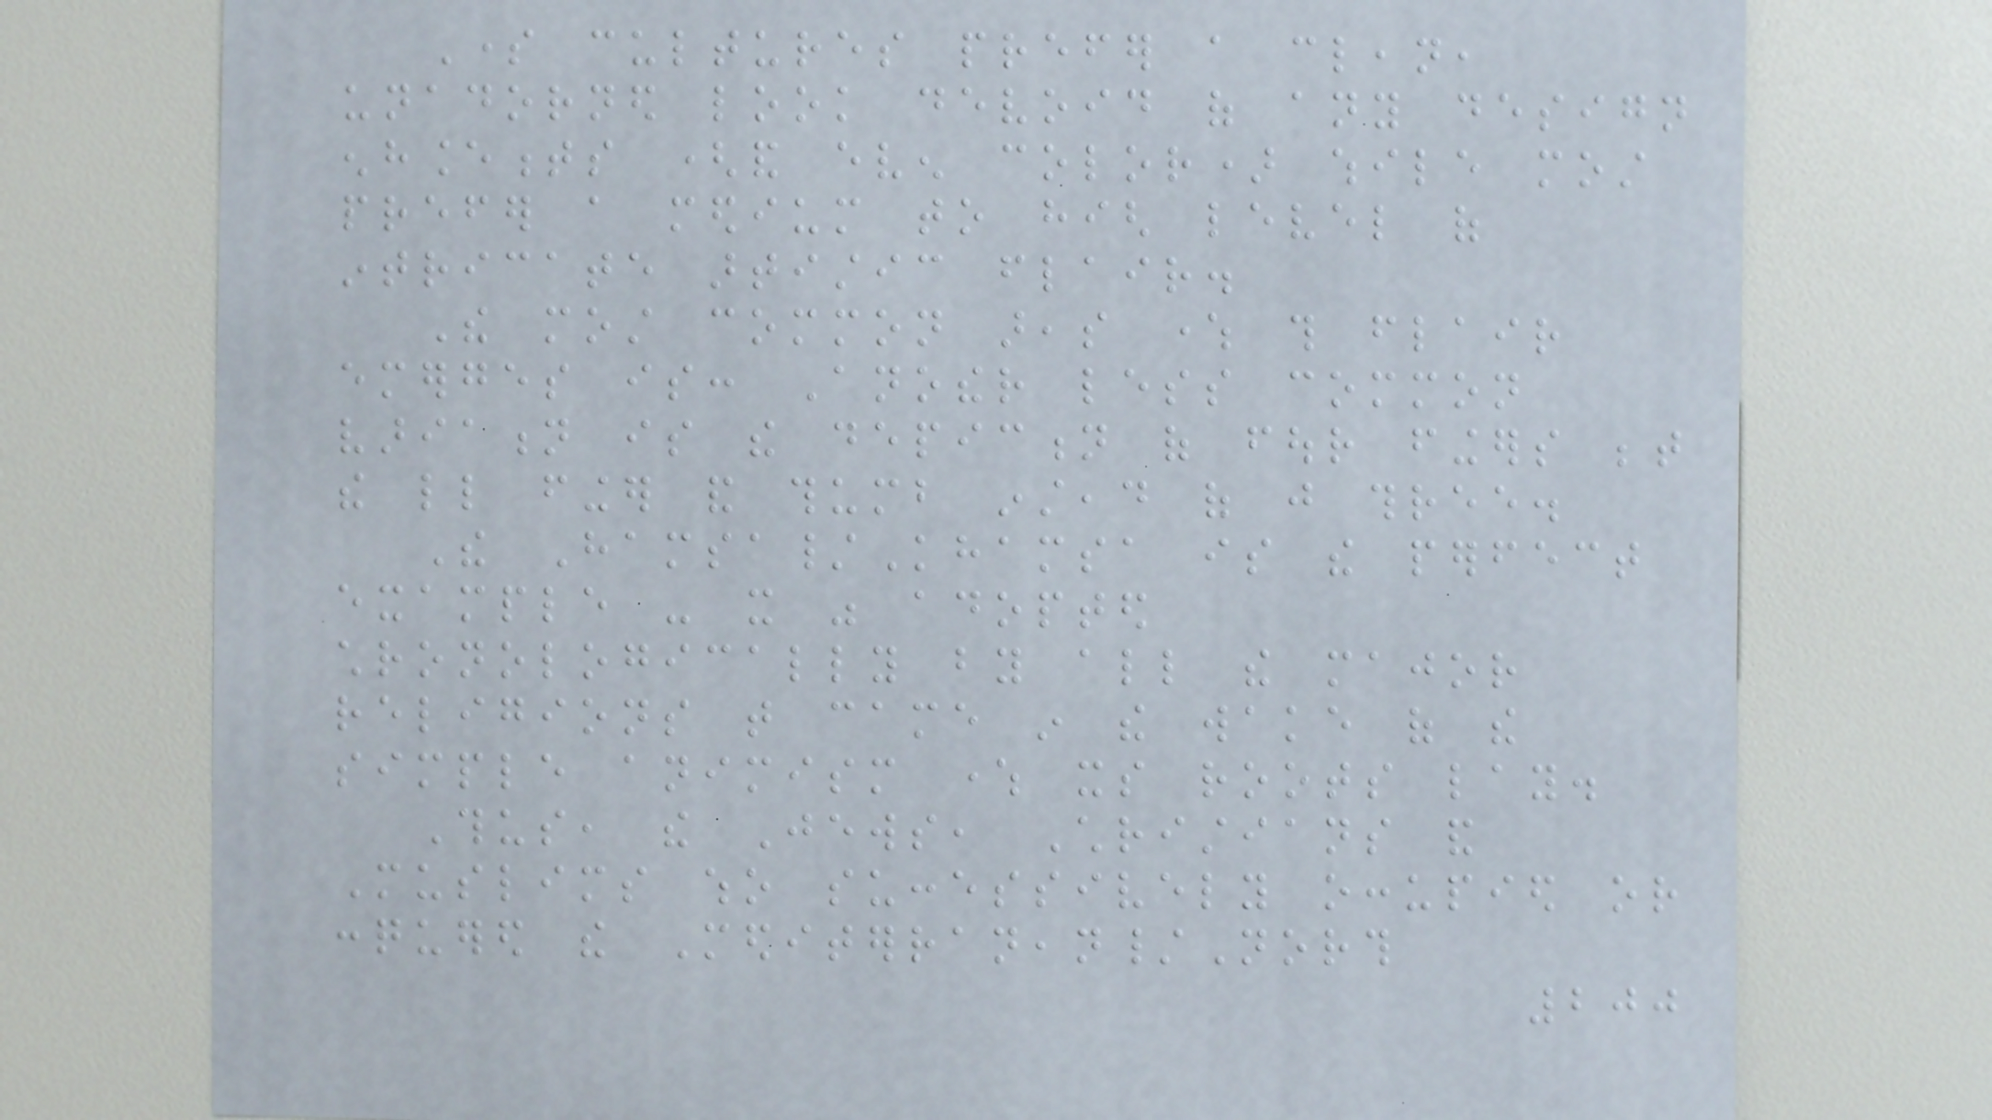Some cultures prefer a clean,
unadorned look devoid of any design
enhancements (and even color) while most
prefer a medium to high level of
intricate artistic flair.
The most common areas where this flair
emerges is: Another less common
variation is the depiction of four fingers between
the little finger and thumb instead of just three.
The Hamsa/Khamsa is the perfect
example - it was adopted
chronologically by all the major
religions that came in the wake of the
simple animism where its roots lay.
Thus, the Jews, Christians and
Muslims who successively occupied or
conquered the Mediterranean/North
200
